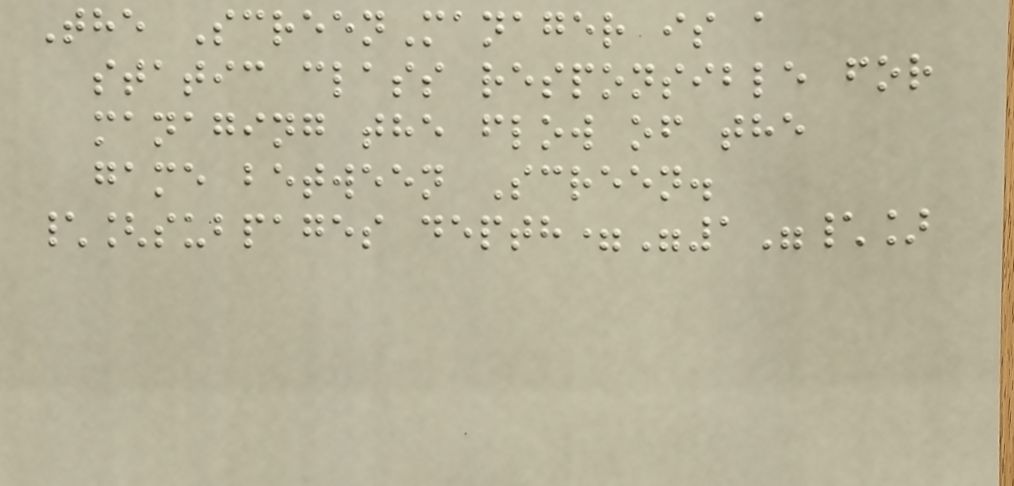The ScreenManager is a
static class responsible for
managing the flow of the
game between Screen.
\[subpages depth="1"\]
